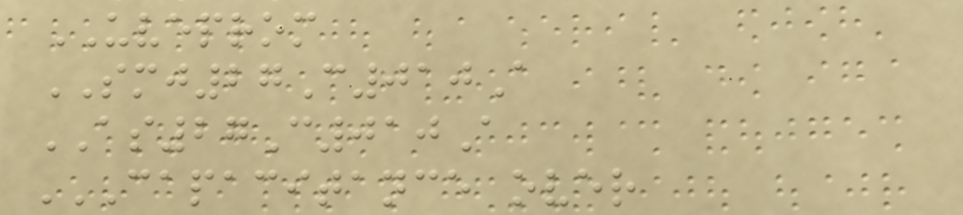UVEPROM
SMJ27C010A
AS27C010A
CAPACITANCE OVER
